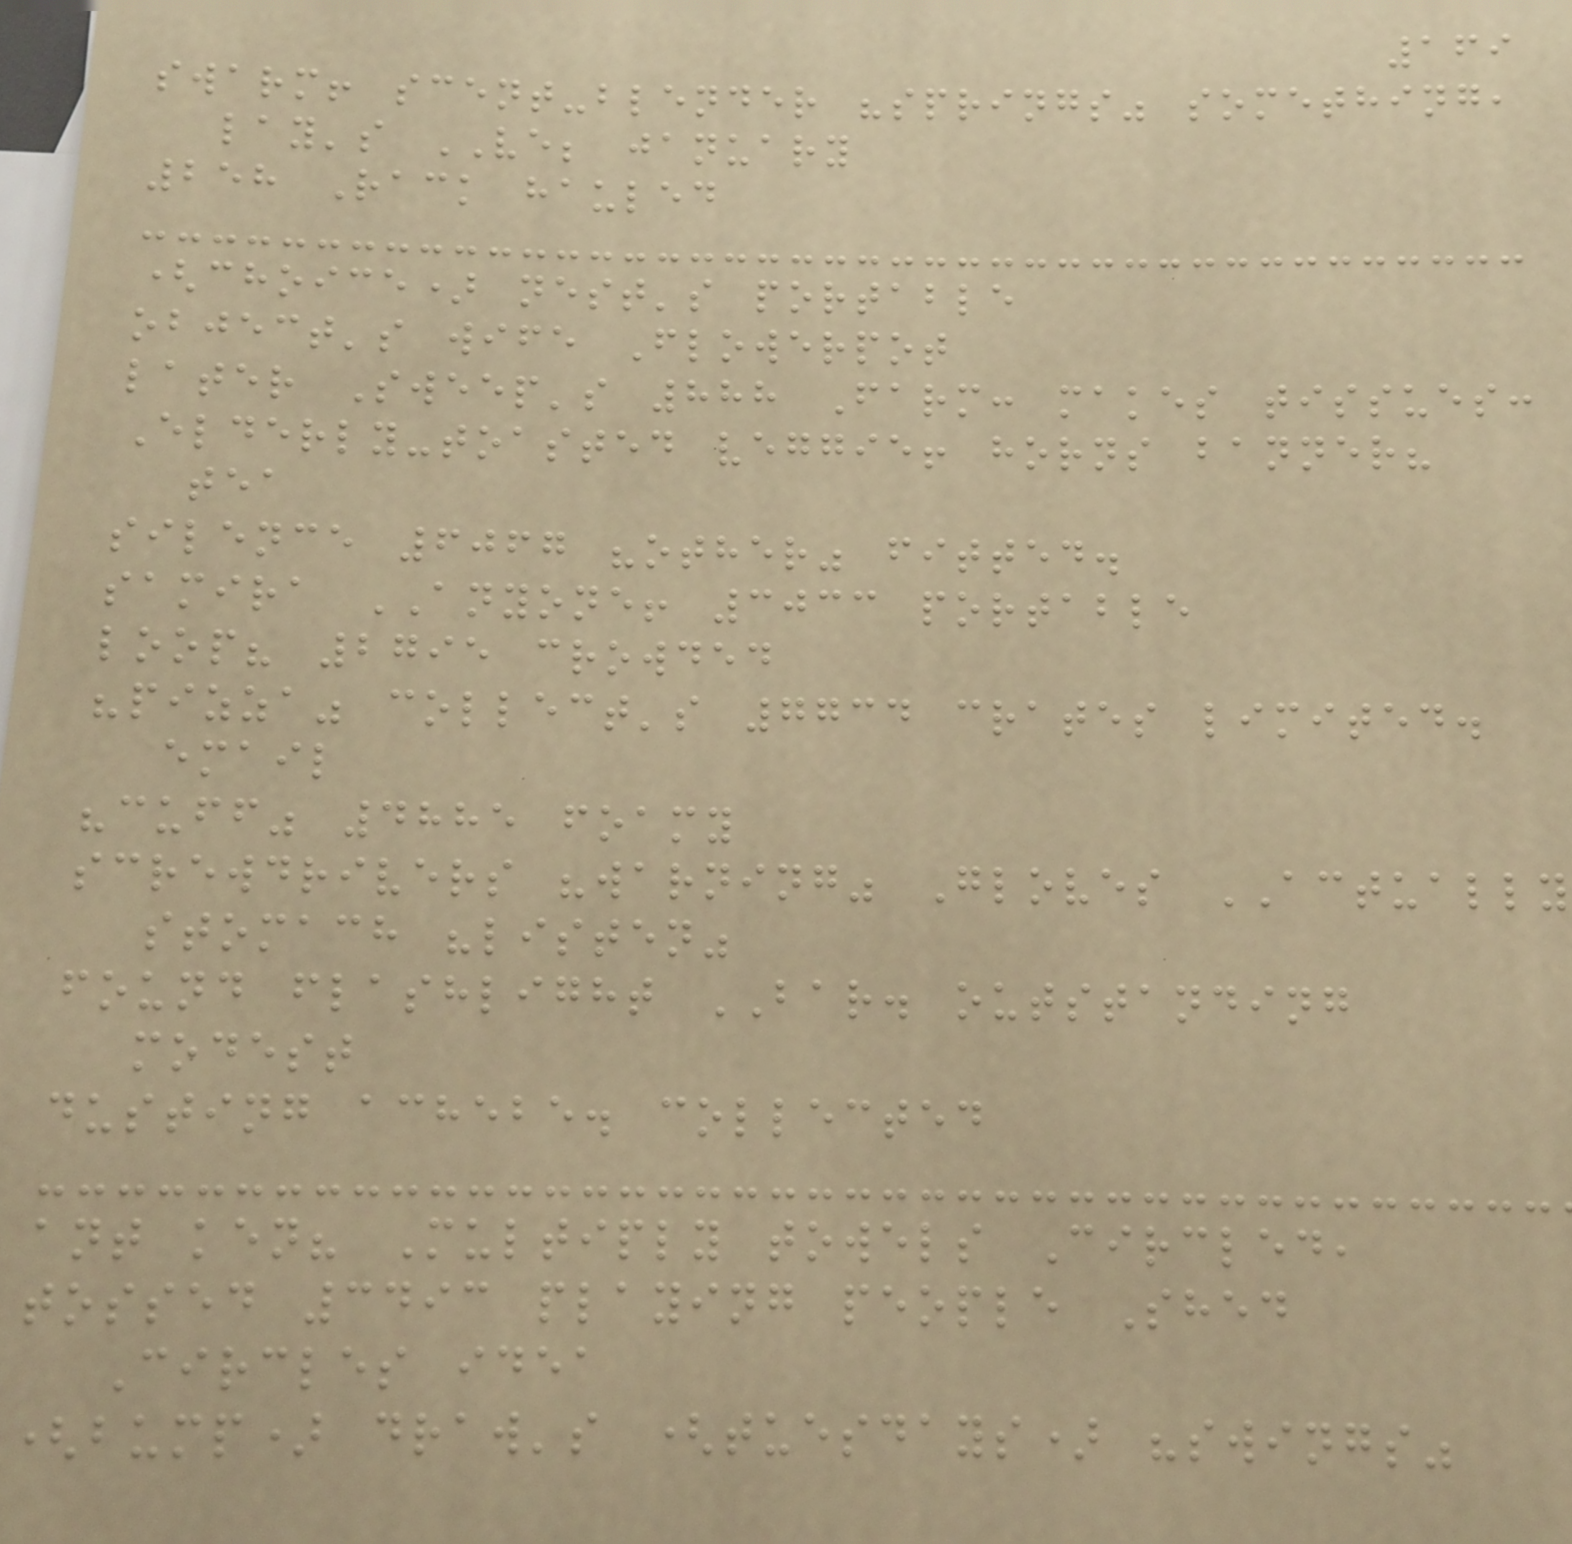169
swarm! scent-blender "springs" something,
lay's VE; january
258 Rack hauled
(choice) nest's portable
object's wife Flowerpot
later Sweep's 888 Farm: makes tissues:
Elderly-toasted veggie! horns banner?
tea
silence 6067 "other" fitted.
samira ANYONE! 3033 portable
loop? 2795 crowded
"pizza" collect's 7734 crates limited.
email
"cuff" 4885 foamy
screwdrivers "warning" Gloves ACTUALLY
stomach "listen"
found flashlight BAR. outstanding
modest
dusting achebe. collected
ant ken? Multiply towels Circled,
tossed 3493 playing people Shed
Circles idea
(bump) draw's (tuesdays) "swings"
